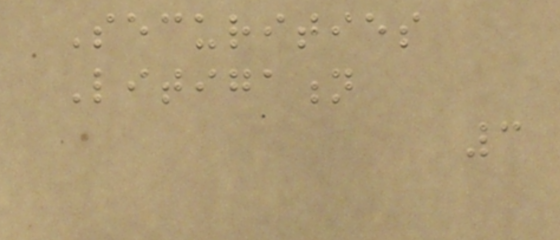Securities
Litigation
3
